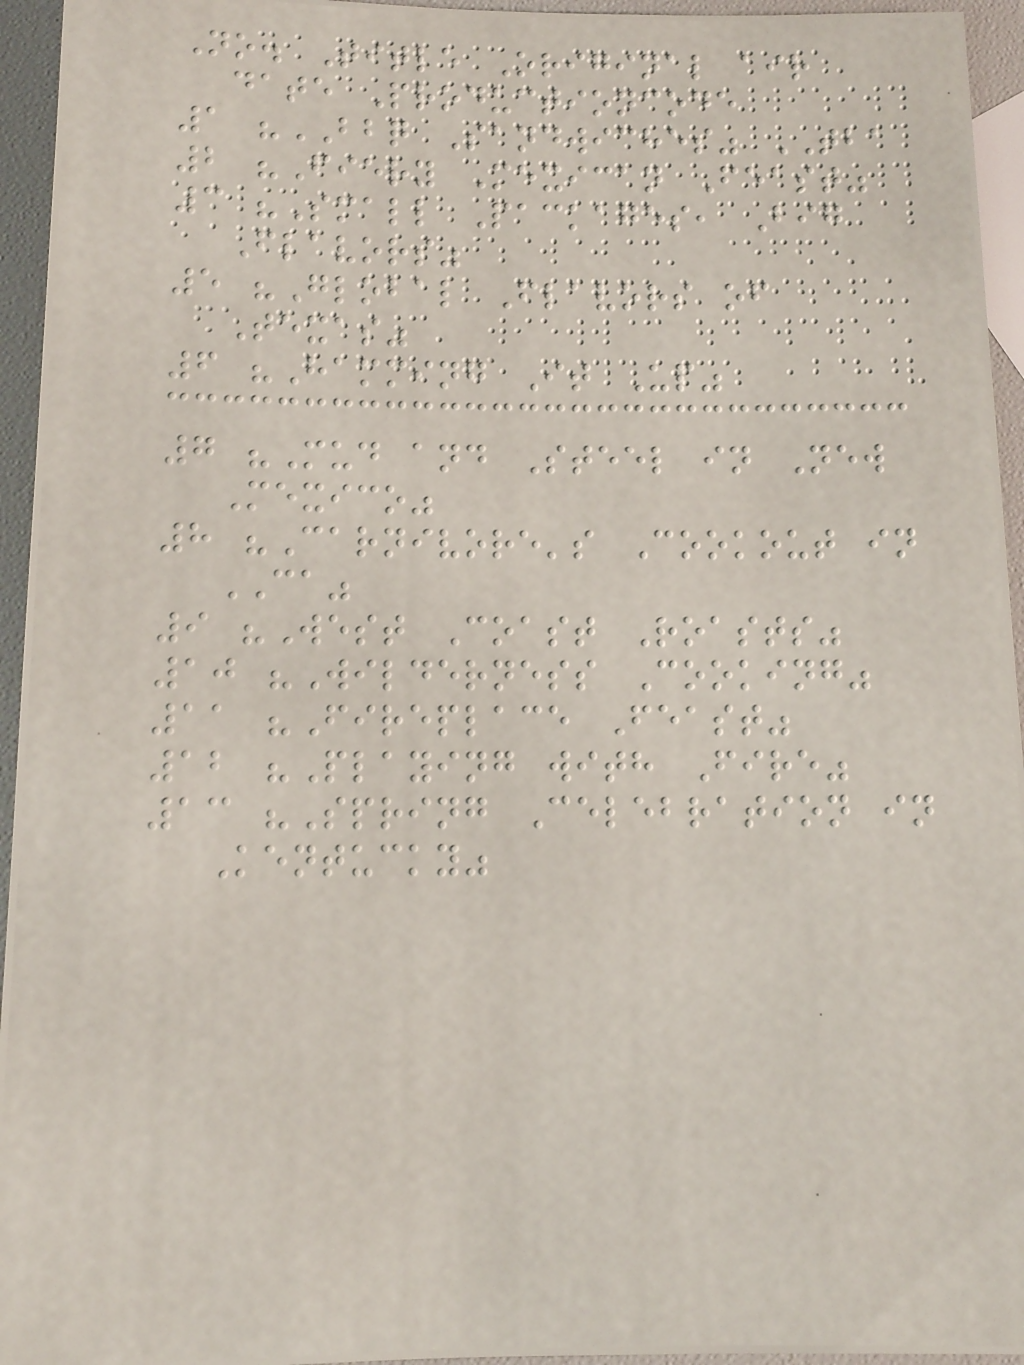No. Title Original air
date Productioncode
1 "BBQ Sandwiches" TBA
2 "Fiery Mexican Feast"
3 "Small Packages, Big
Flavors"
5 "Global Flavors of
Texas"
6 "Hamming It Up"
7 "Mud and Steel in New
Mexico"
8 "Carnivore's Cookout in
CA"
9 "West Coast Roasts"
10 "Wilderness Cooking"
11 "Fireplace Feast"
12 "Playing with Fire"
13 "Spring Celebration in
Kentucky"
